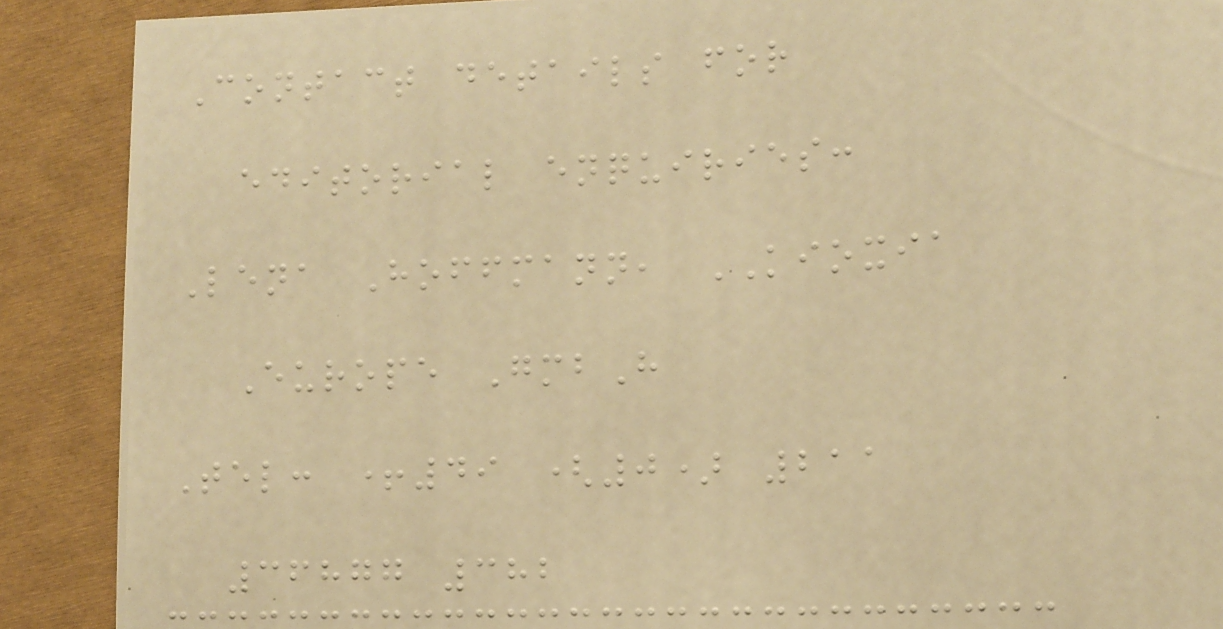Contact details for
editorial enquiries:
Lena Hoffmann, KIOXIA
Europe GmbH
Tel: +49 (0) 211
36877 382
